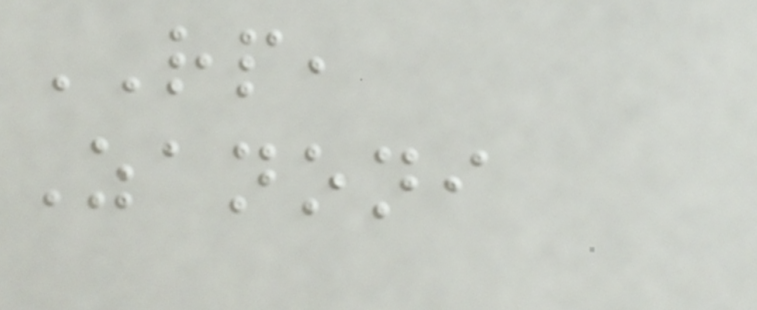RP,
Zanoni
